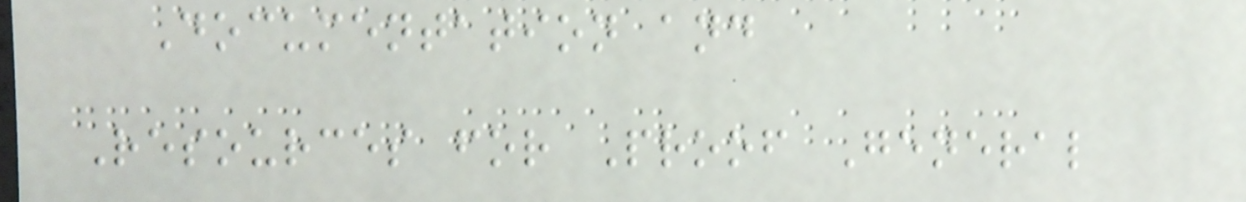Documentation and
Resources for Proof General
